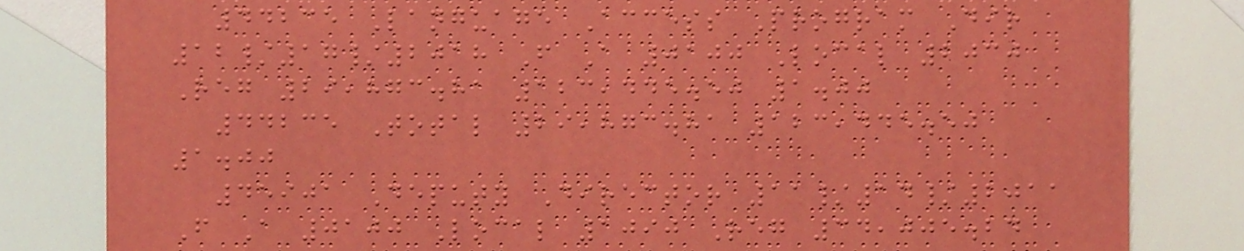44235 Language Access Program Dir
12/17/2018 F A 0100 Local 2030
Reg 29,873.81 123,445.50 1.00
44235 Total 29,873.81 123,445.50
1.00
45901 Deputy Director 11/14/2011
F A 0100 Local 1090 Reg 34,005.24
